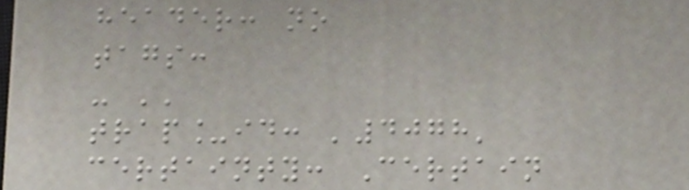header: no
tags:
- ''
trap_id: '4078'
certainty: Certain
